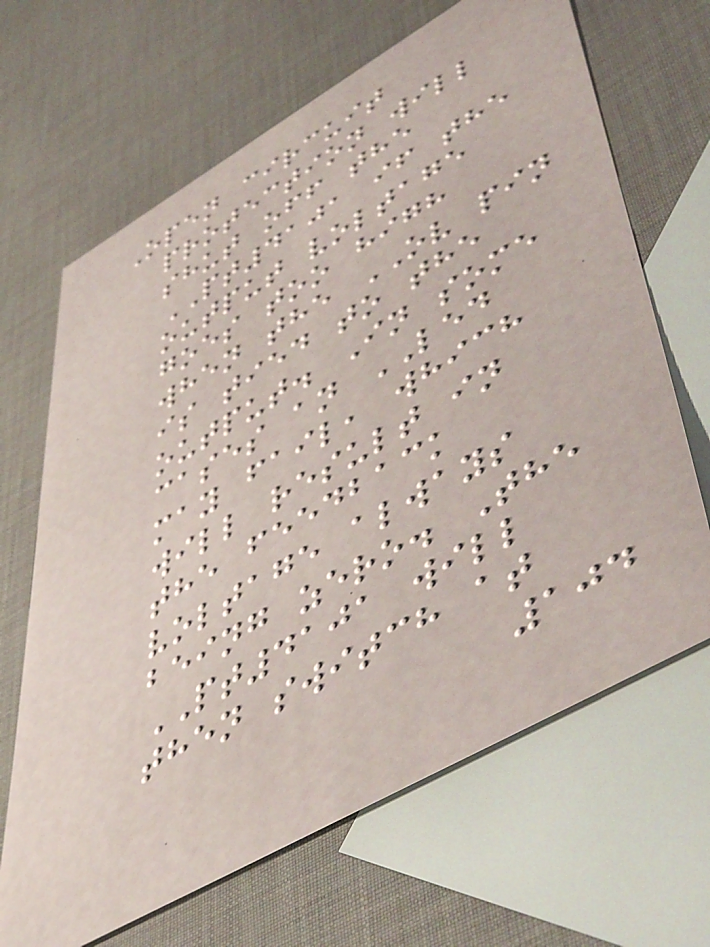Open circuit
protection will
shut off the
PT4101 if the
output voltage
goes too high
when the OV pin
is tied to the
output. In some
cases an LED
may fail, which
will result in
the feedback
voltage always
being zero. The
PT4101 will
then switch at
104
